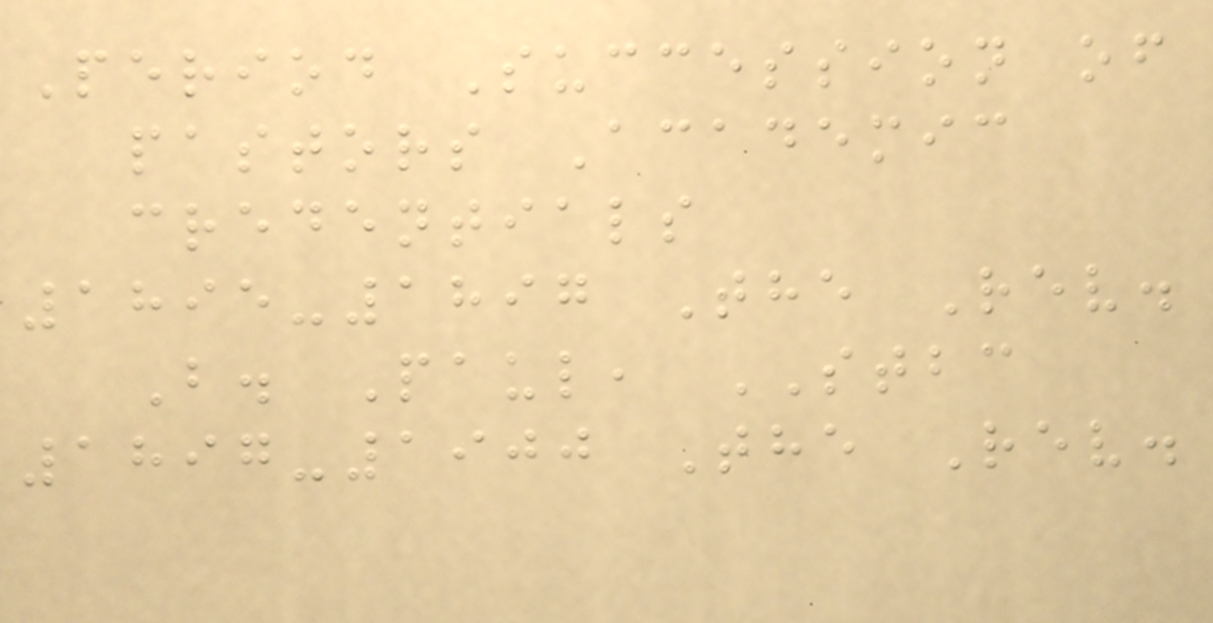Period Succession of
pastors Academic
credentials
1895-1897 The Rev.
B. Paul, STBC
1897-1900 The Rev.
